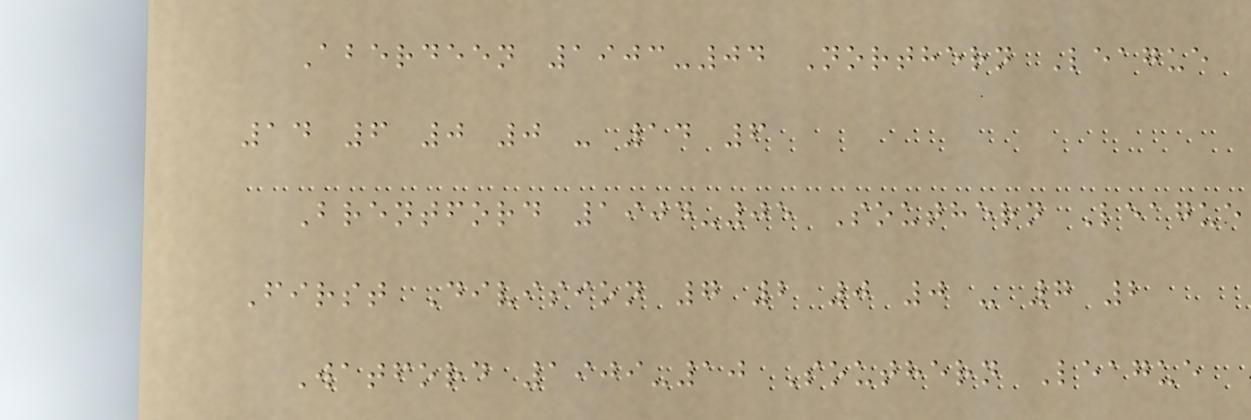Aberdeen 1903-04 Northern League
14 6 0 0 - 14 6
Brentford 1904-05 Southern League
First Division 7 2 0 0 - 7 2
Watford 1909-10 Southern League
